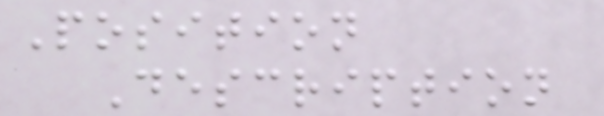Position
Description
